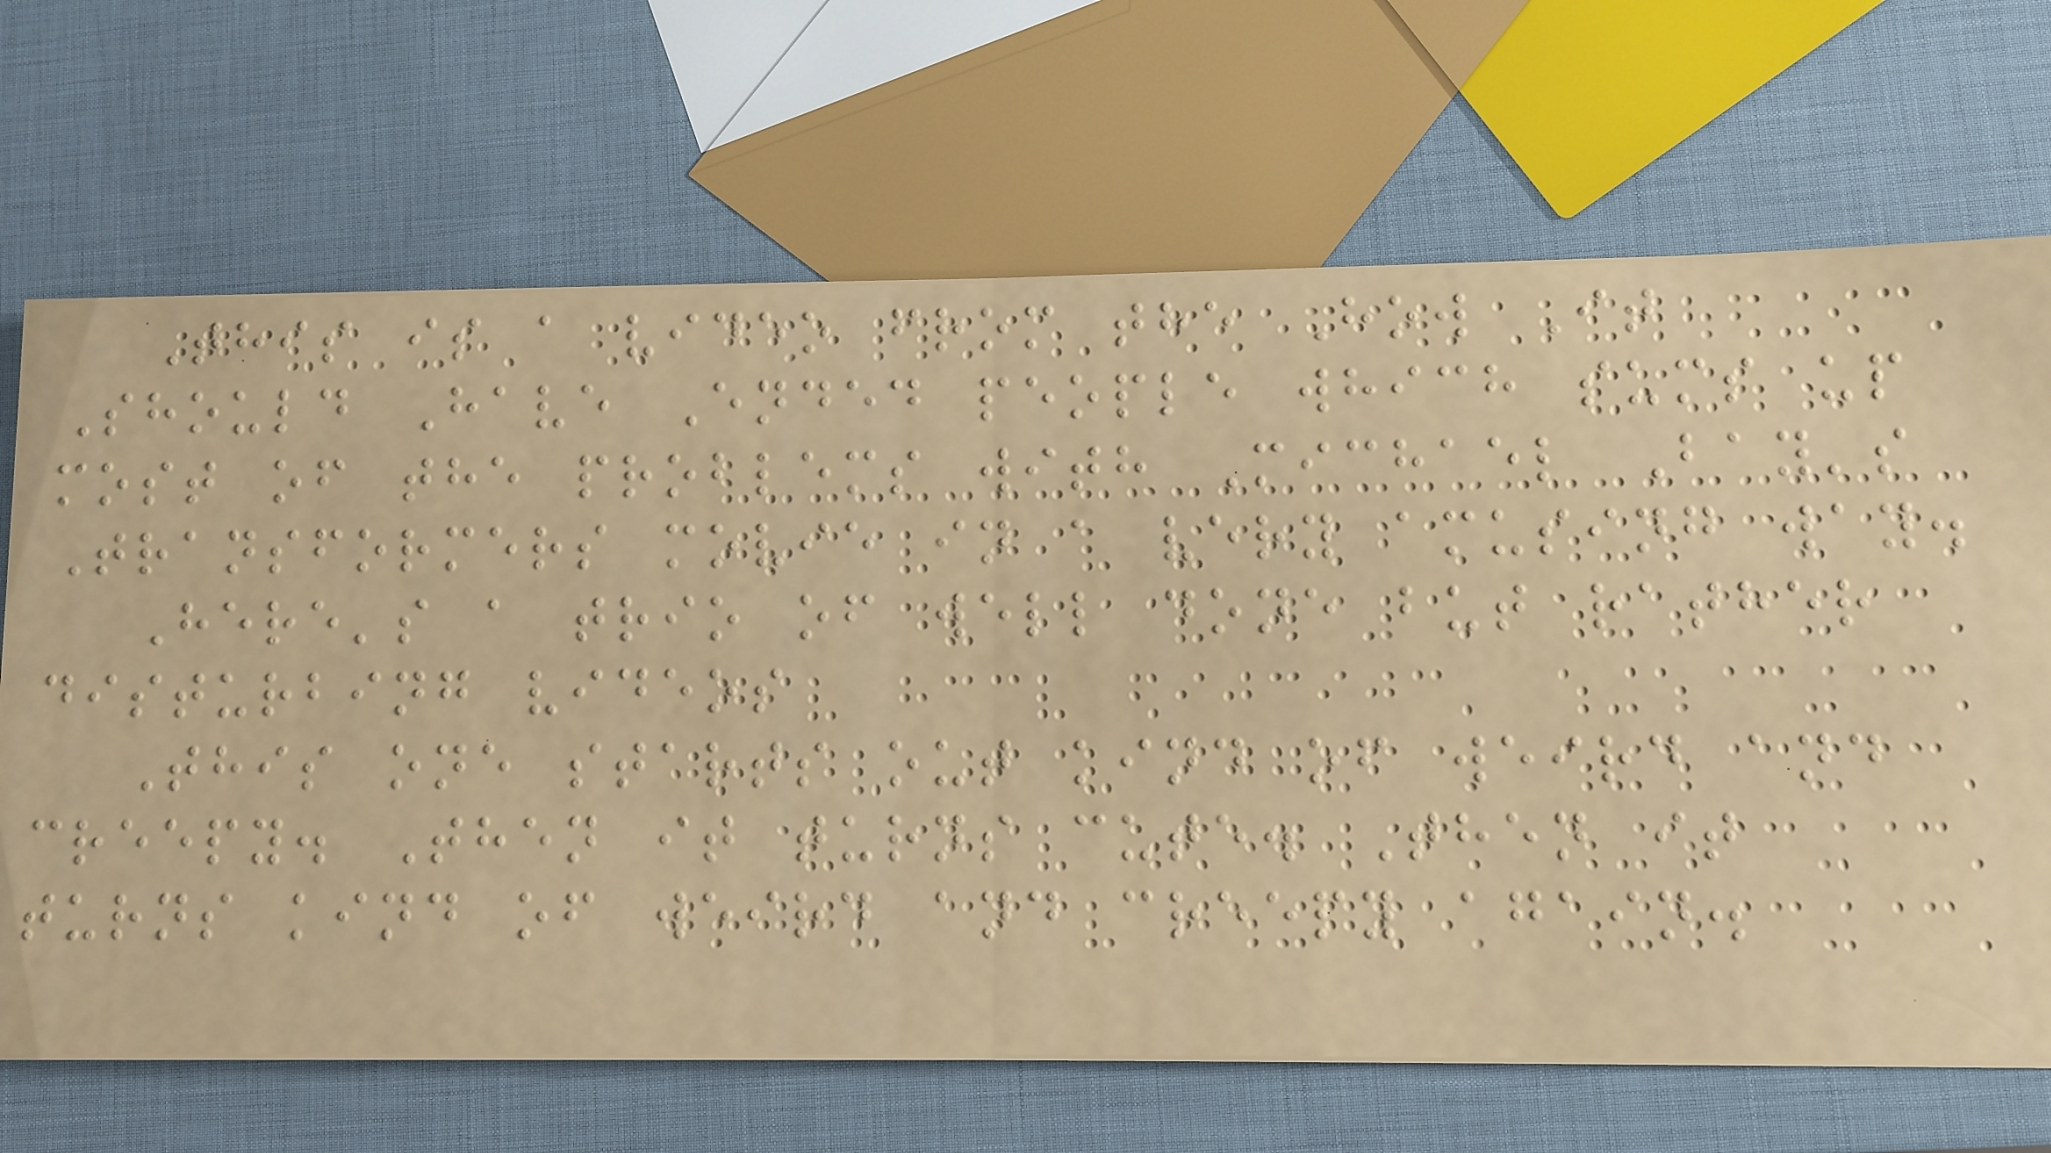This is a video from the How It
Should Have Ended people which sums up
most of the problems with Michael Bay's
Transformers movie in a very amusing way.
Here's a trio of well done but rather
disturbing videos
This one starts out kind of weird and
creepy. Then it turns cute. Then it
turns kind of weird and creepy again.
